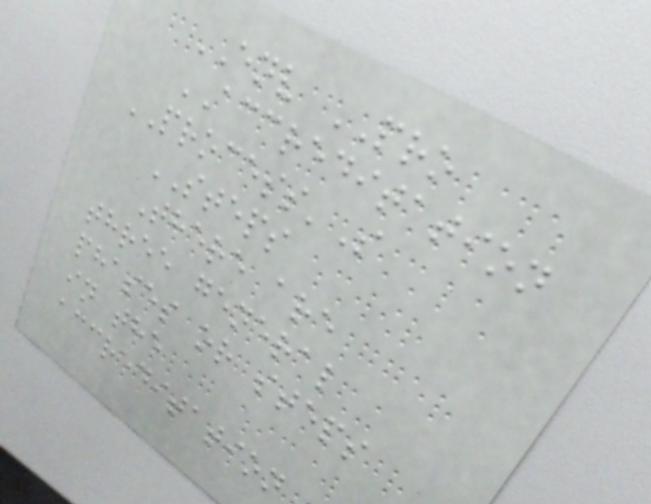ENV PRO
ACCREDITATION
PROCESS'S
STEPS
There are
three general
phases or steps
in the
accreditation
